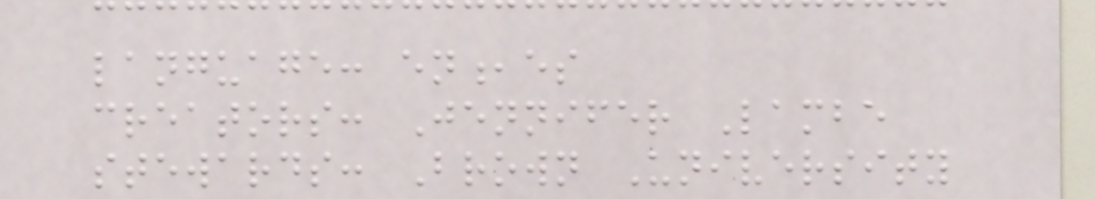language: en,es
creators: Jennifer Lambe
stewards: Brown University
